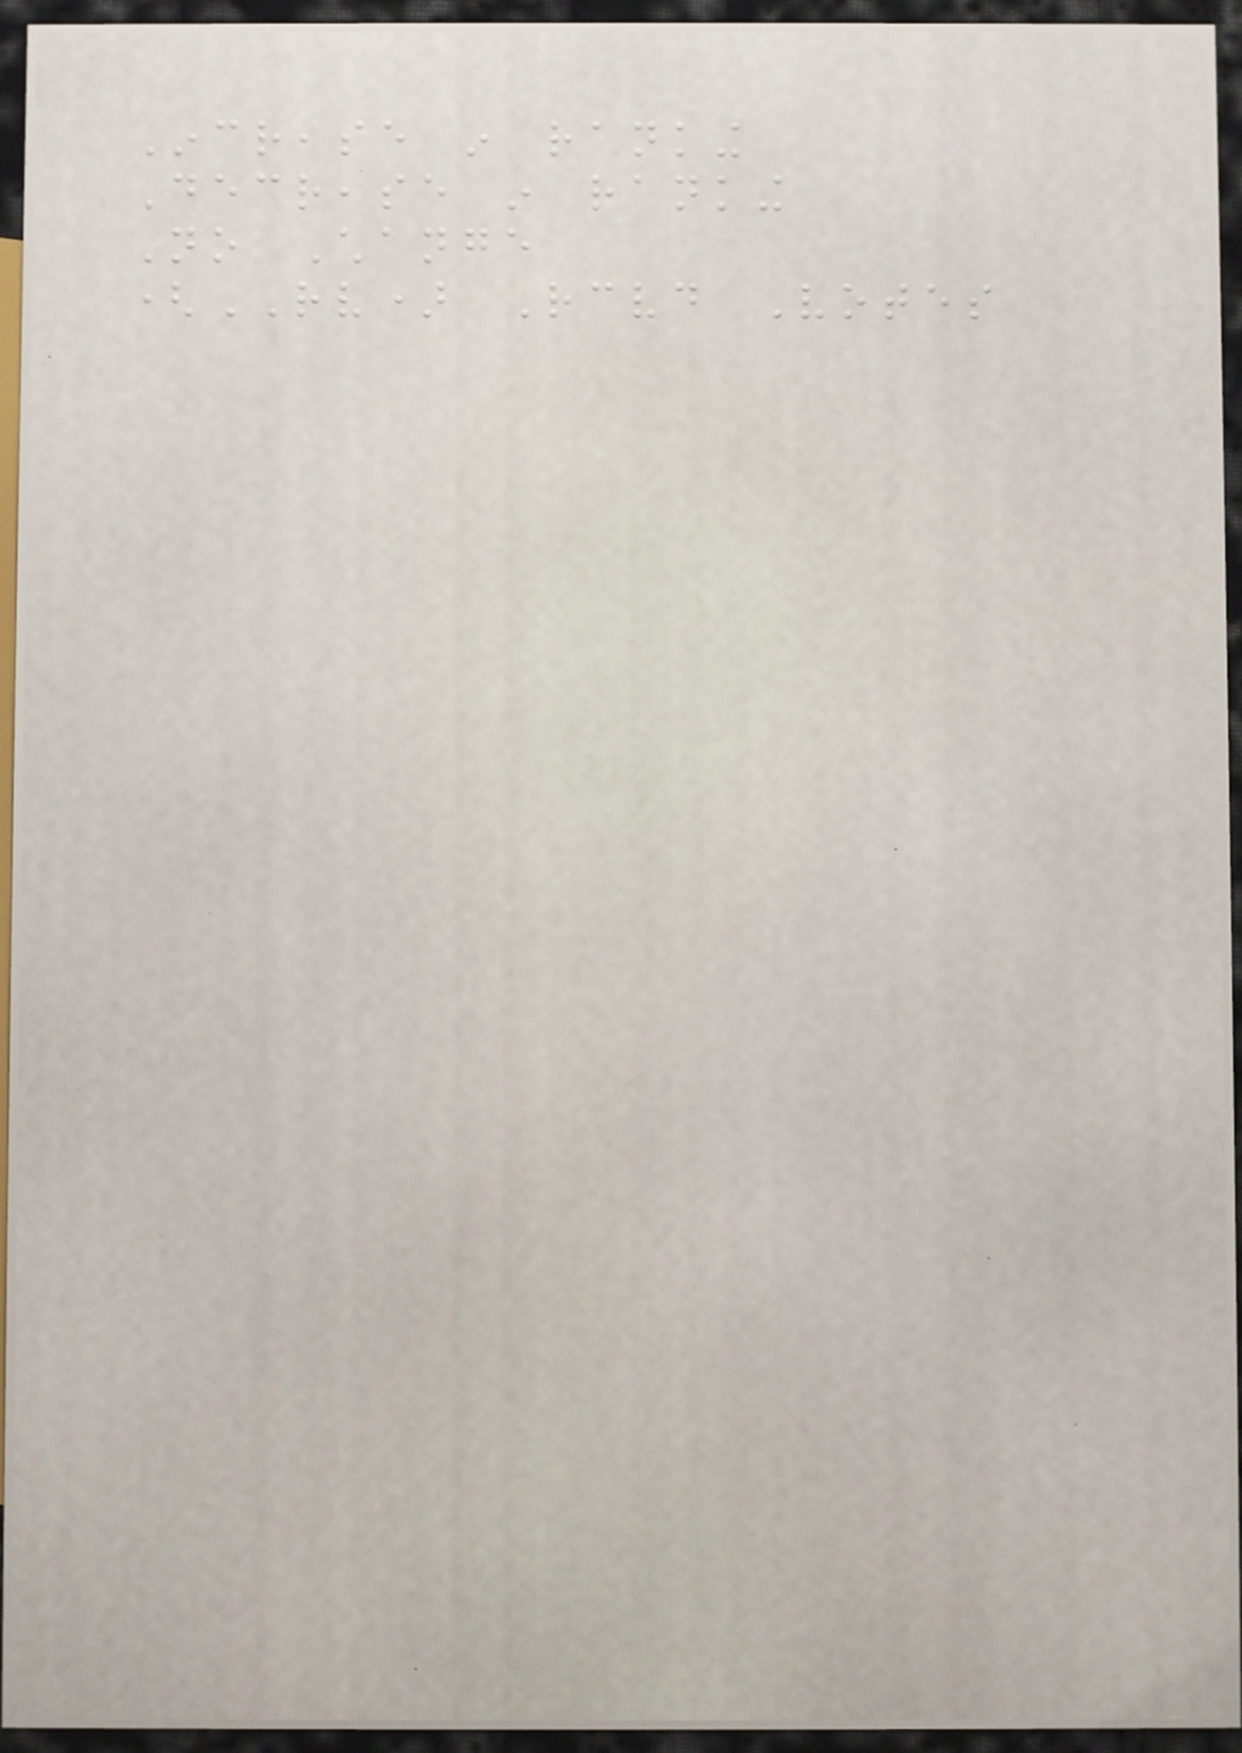Increase in ranking
Decrease in ranking
No Change
(RV) Received Votes
